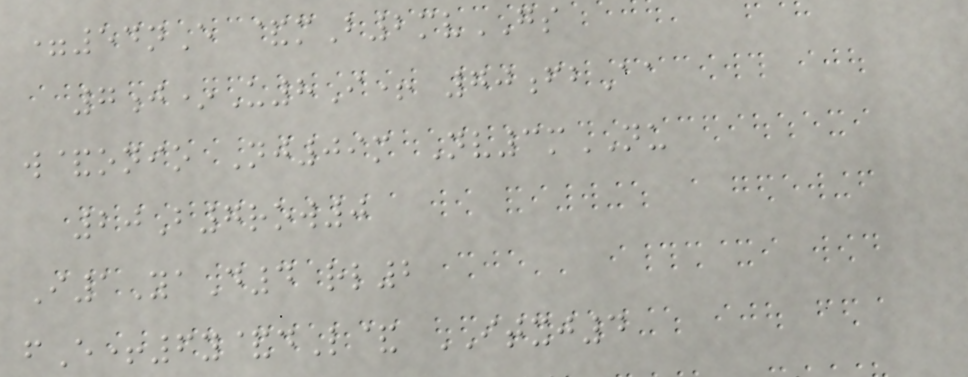=54nE &mB2mvGS
7j*U8I+ 70fbAa
w&onio Nj09m Nv3mNU
20B7row0
I1YaD4 rl2
fE+6y&dL& ITXJ4
